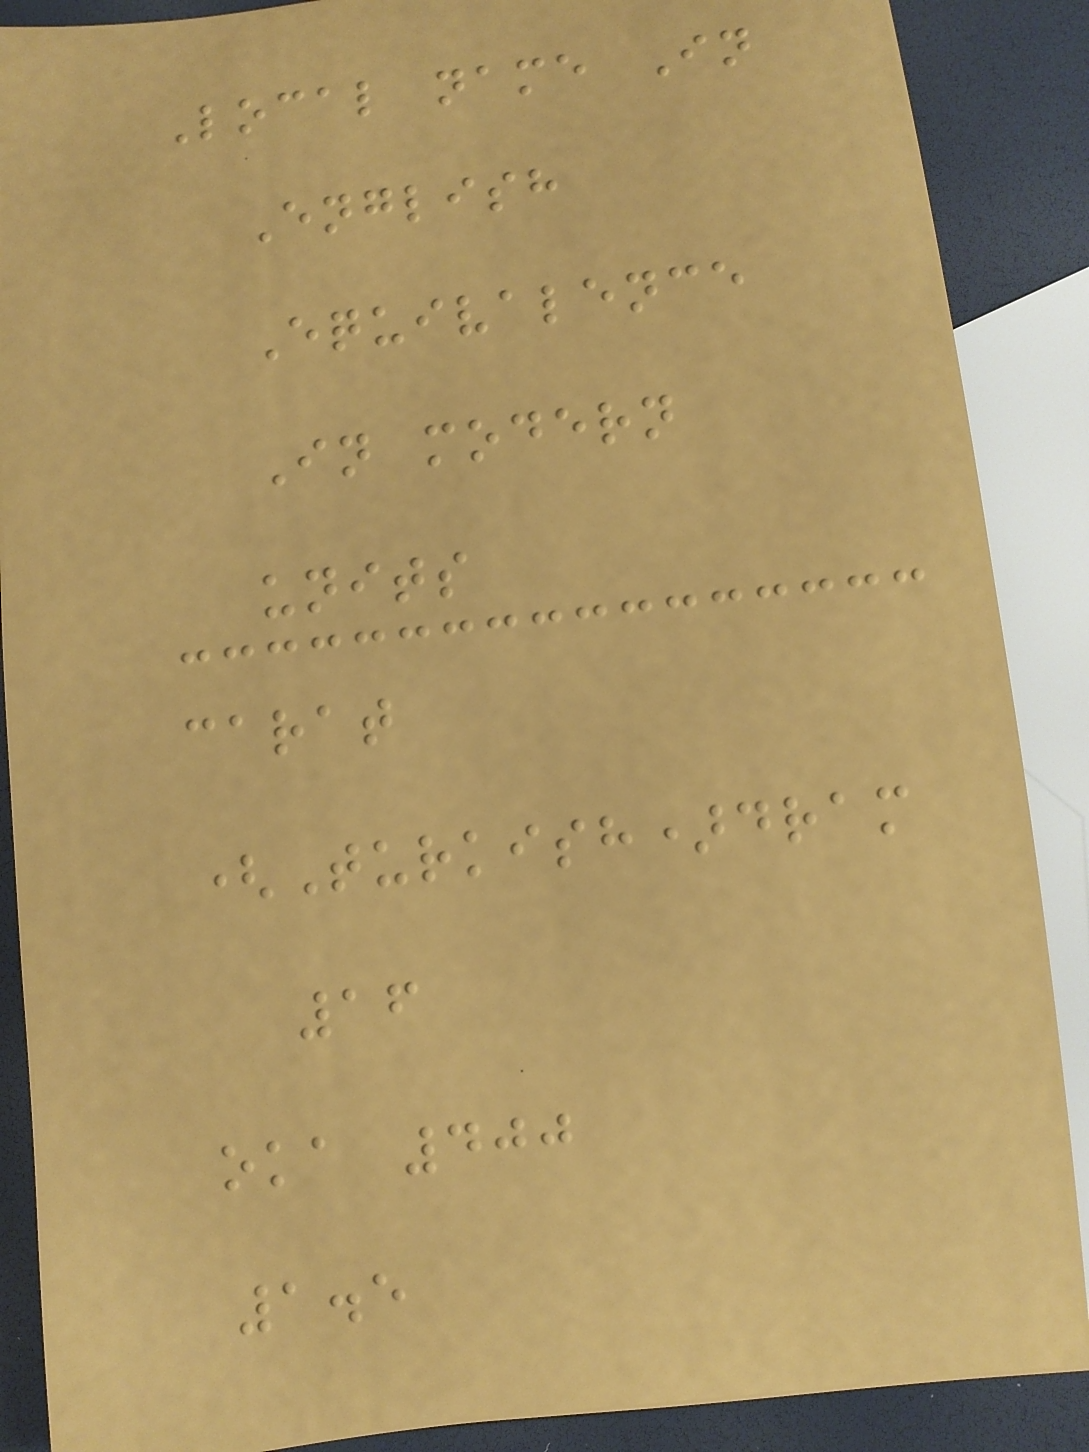Local name In
English
Equivalence
In modern
units
carat
(Turkish)dram
16
oka 400
1.5
